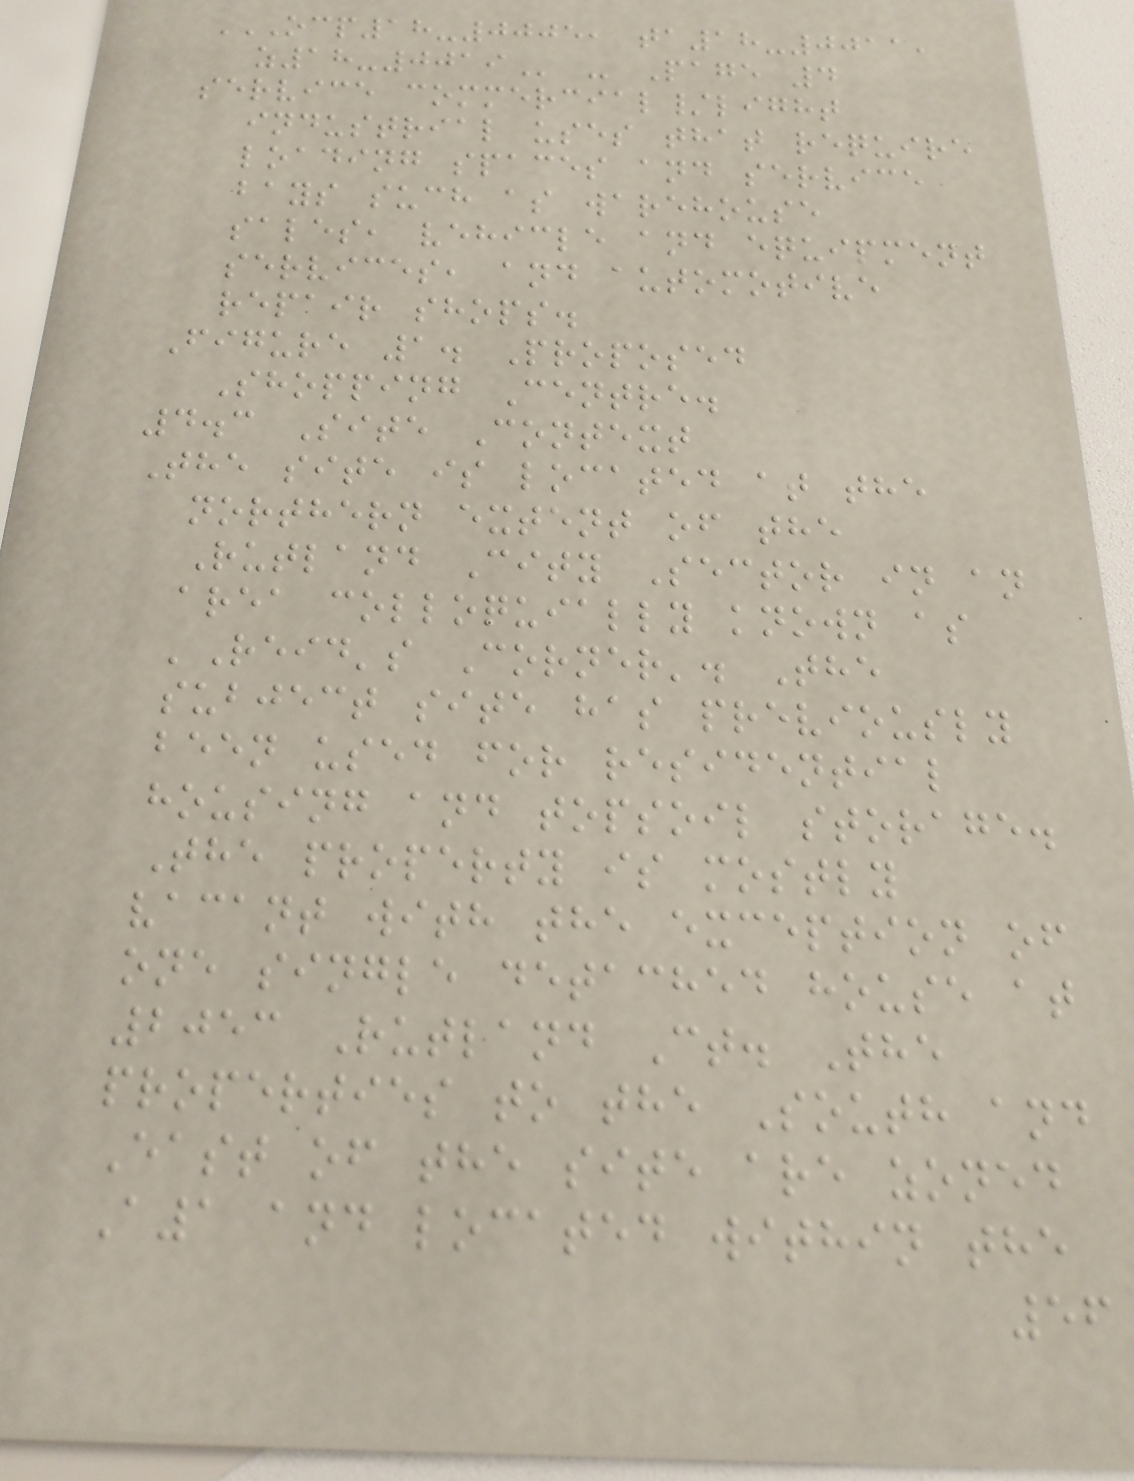OCP18-0005, TA18-0011,
Z18-0019 - Page 4
service commercial/light
industrial uses that require
loading spaces and service
bays such as warehouse
sales, vehicle and equipment
services, and automotive
repair shops.
Figure 1. Proposed
Shopping Centre.
4.3 Site Context
The site is located at the
northern extent of the
Rutland City Sector in an
area colloquially known as
'Reid's Corner'. The
subject site has previously
been used for residential
housing and topsoil storage.
The property is mostly
vacant with the exception of
one single detached house at
2053 Rutland Ct. The
properties to the South and
East of the site are zoned
A1 and located within the
56
